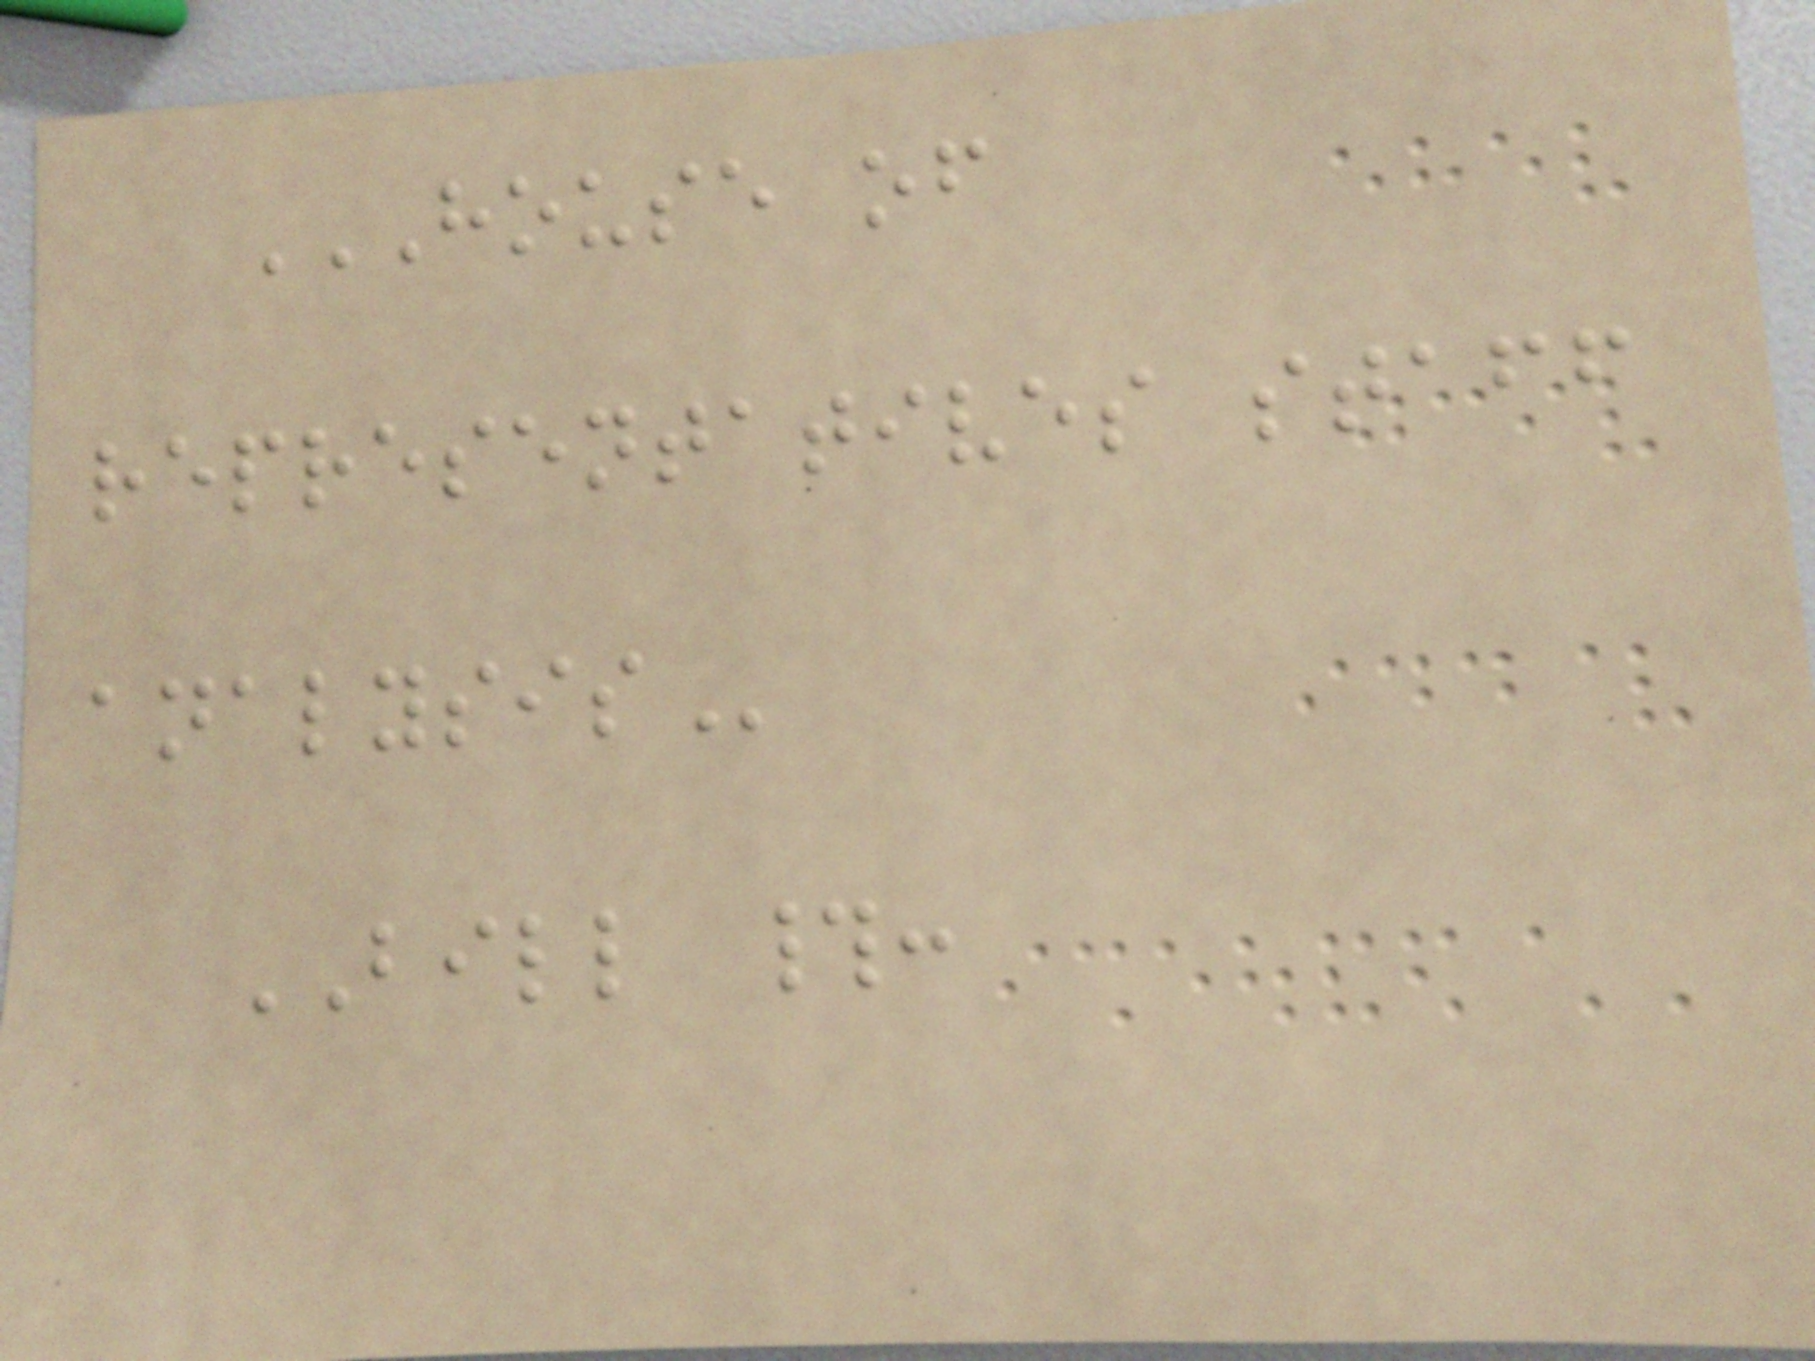HOUSE OF
REPRESENTATIVES STAFF
ANALYSIS
BILL #:
